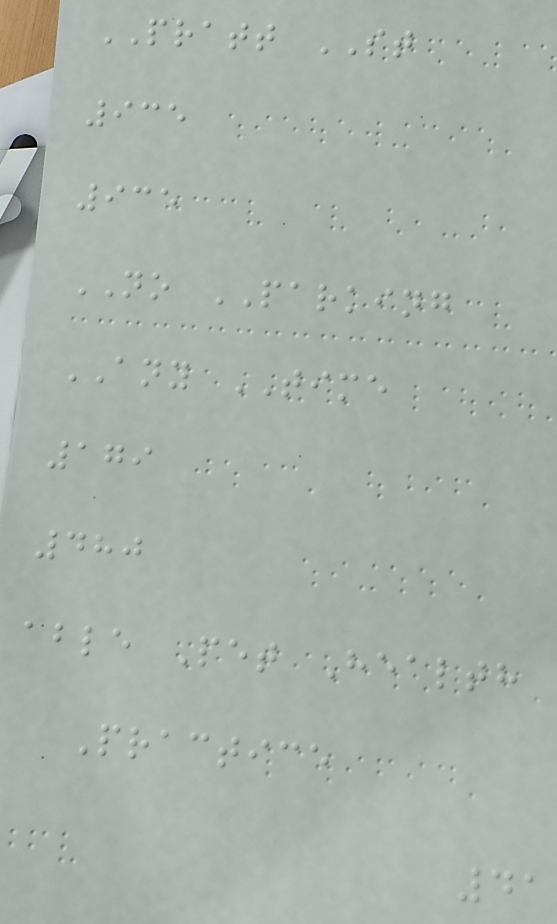PRATT ST
935
935
NO PARKING
ANY TIME
179
480
able Pet Health
Practice
41
